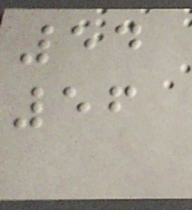54
56
